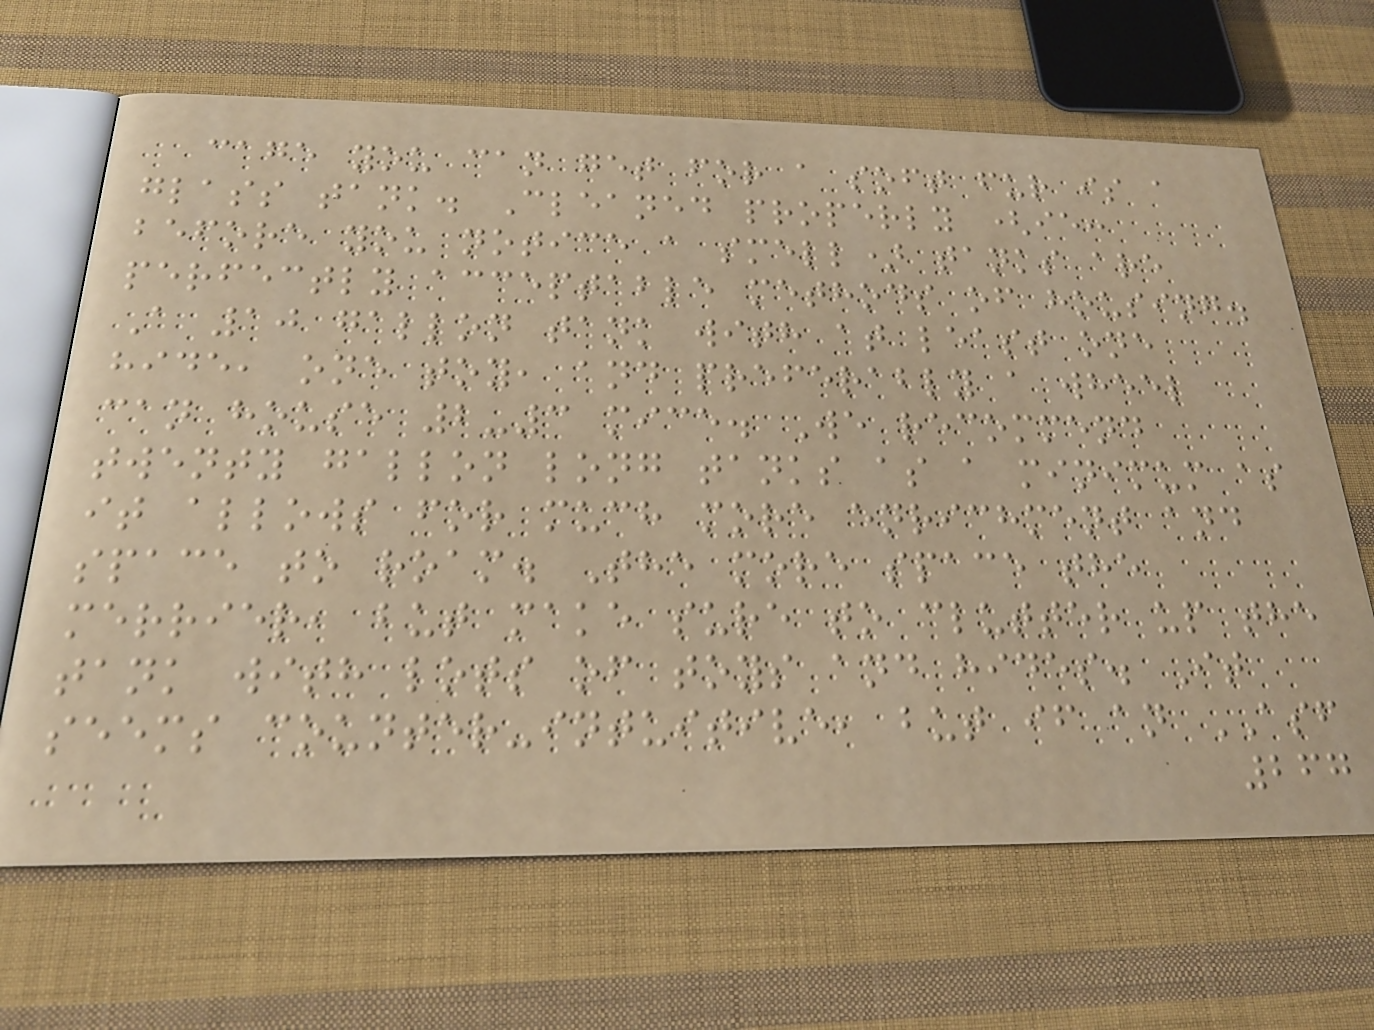cage you can get for a soft fur is a
glass tank. Cleaned properly (ie:
before you notice a smell) tanks are
perfectly acceptable methods of housing.
A 10 gallon tank with at least one
hide, one toy, and preferably a wheel
can house 2-3 mice. We recommend
twenty gallon long tanks as a minimum as
it allows for much more enrichment and
space to roam. The more space the
merrier, but make sure to clutter up the
tank with lots of toys and hides. It
seems counter-intuitive, but if an ASF
267
